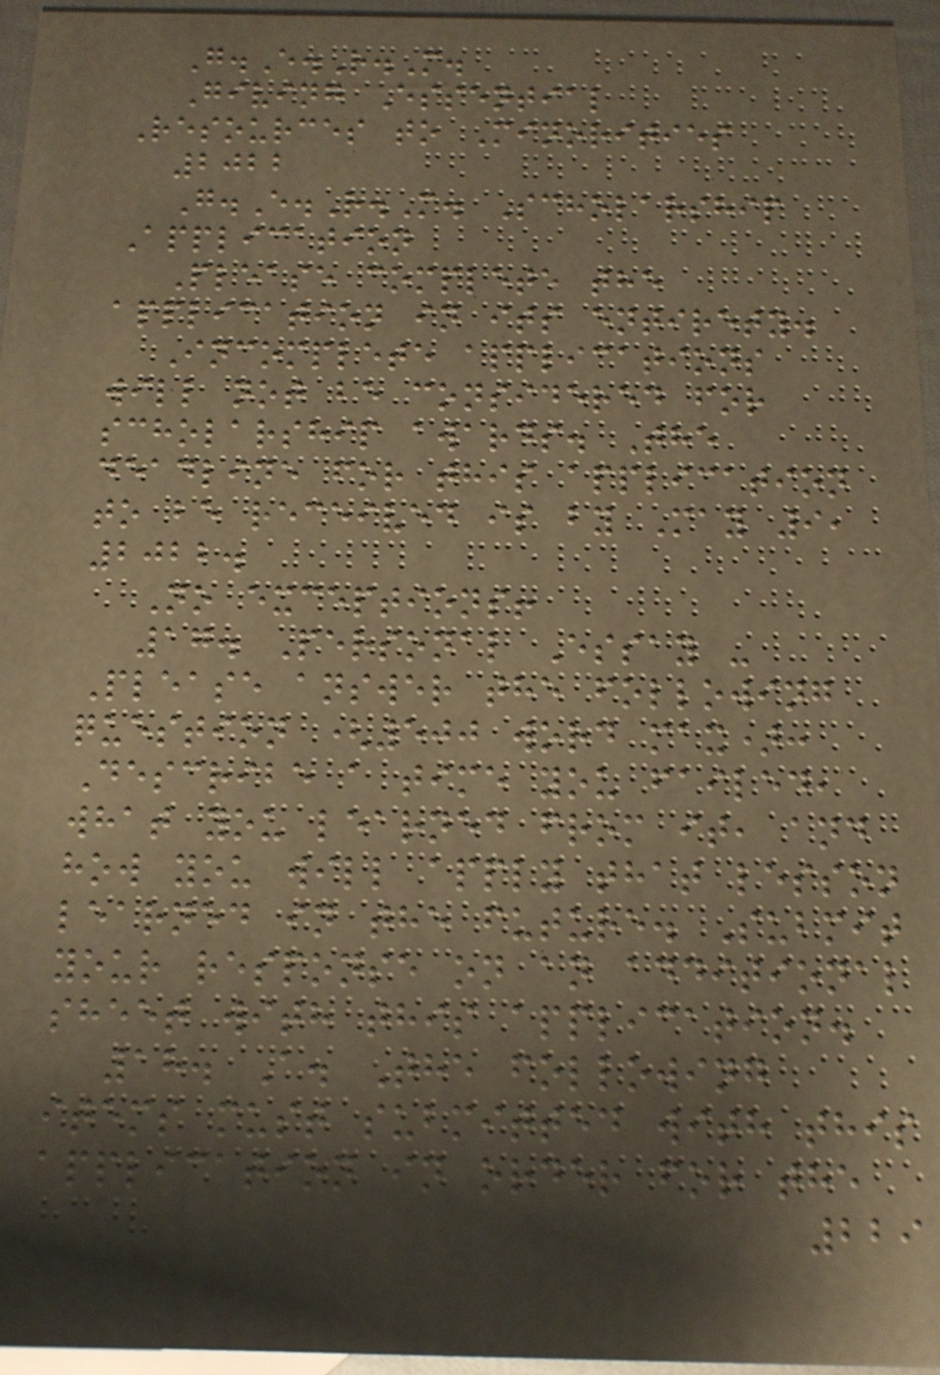G.E.R.M.
Giving Essential
Resources to Minorities
2022
G.E.R.M. Scholarship
Application
Please complete the
application in its entirety.
Incomplete applications
will not be considered for
scholarship awards. The
deadline for this application
to be received is by May 9,
2022.
No exceptions!
17. Personal Essay -
Please answer the following
question (500 word max):
Describe a time you failed,
what you learned from it, and
how you will apply that lesson
learned in the future. Submit
your response on an additional
sheet with this application.
18. A. The following
items must submitted with this
application in order for the
229
